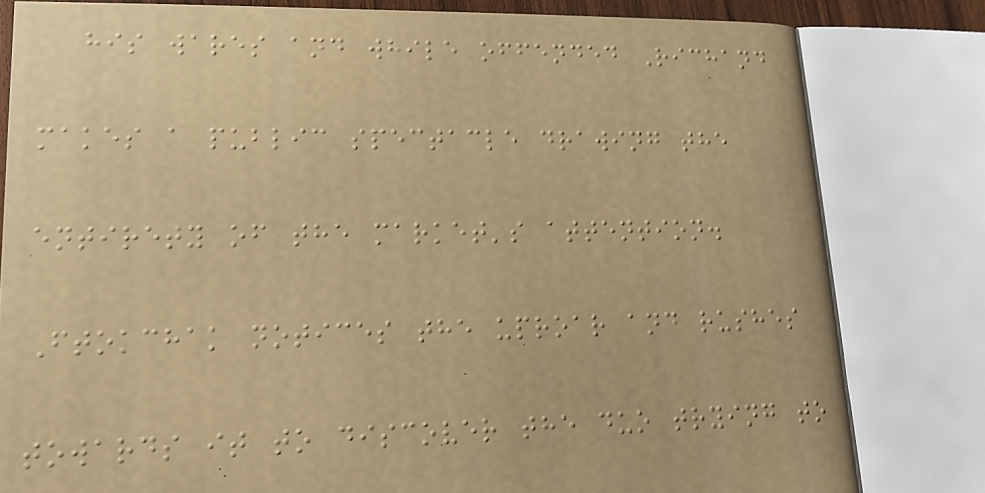his wares and while offended Richand
makes a public spectacle drawing the
entirety of the market's attention.
Ftokchak notices the uproar and rushes
towards it to discover the duo trying to
